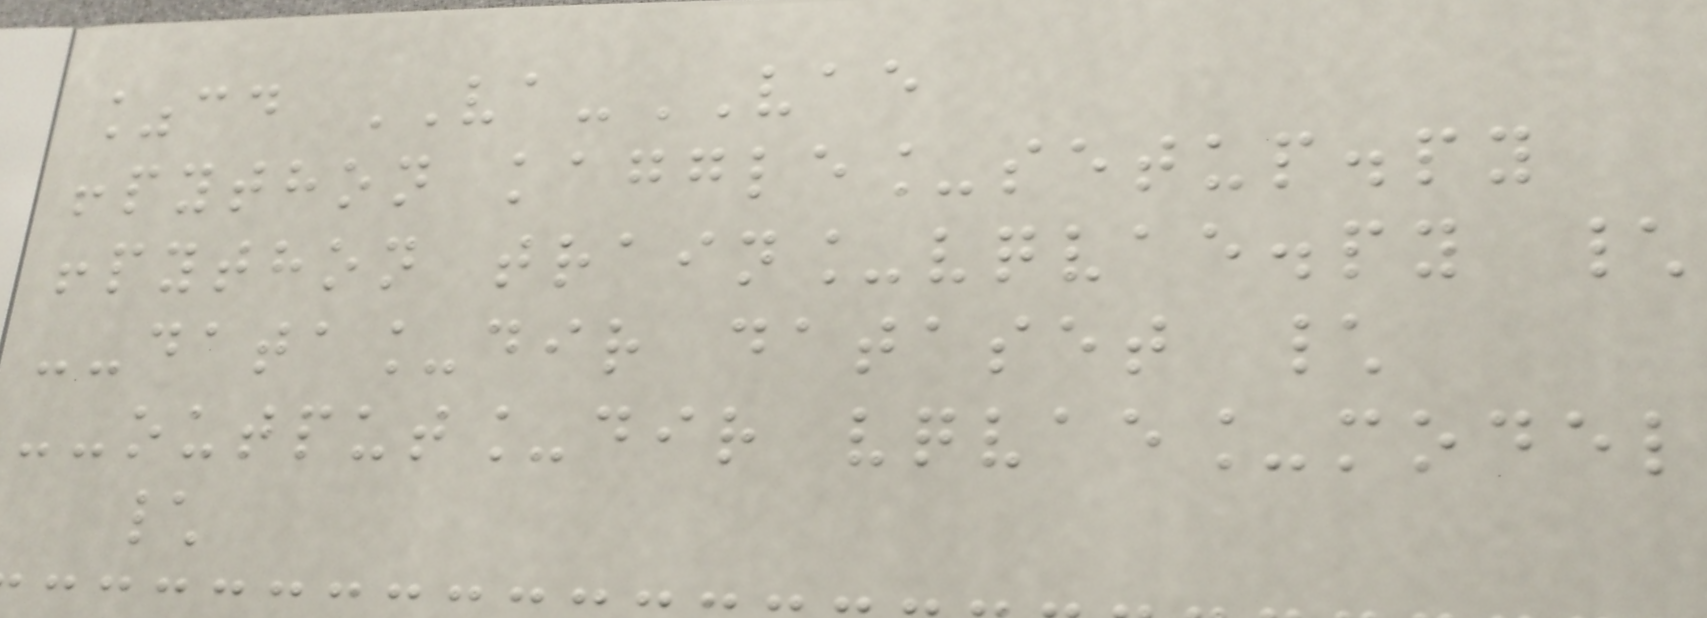%cd VA-VAE
!python kaggle_setup.py
!python train_vqvae.py \
--data_dir dataset \
--output_dir vqvae_model
\
